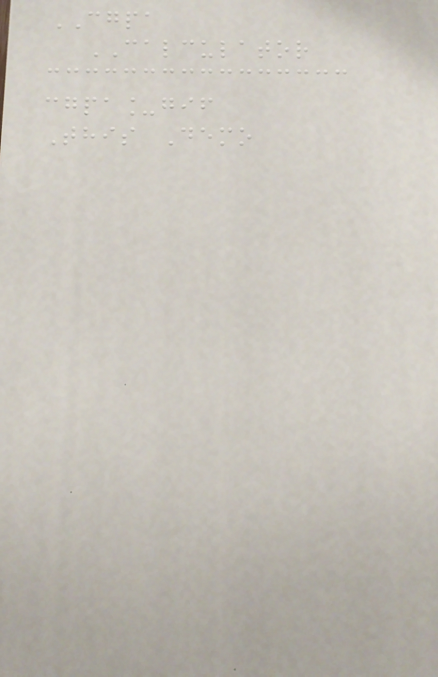CGPA
CALCULATOR
cgpa_gif
This Demo
